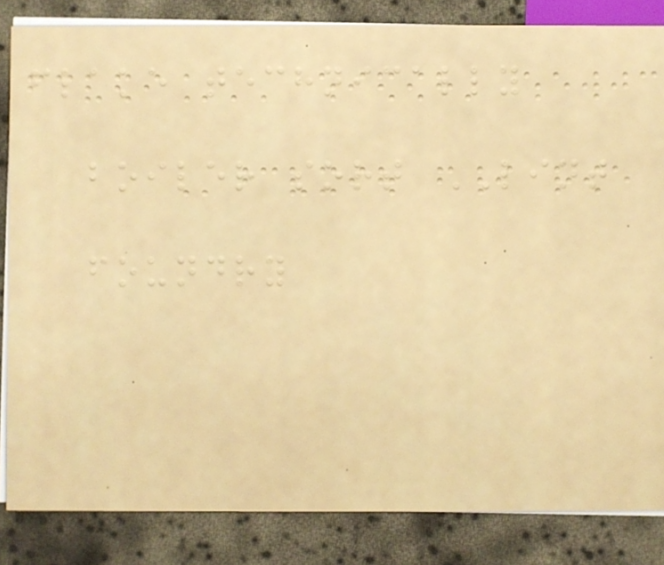flake technically
boiler sort LINT
foundry
